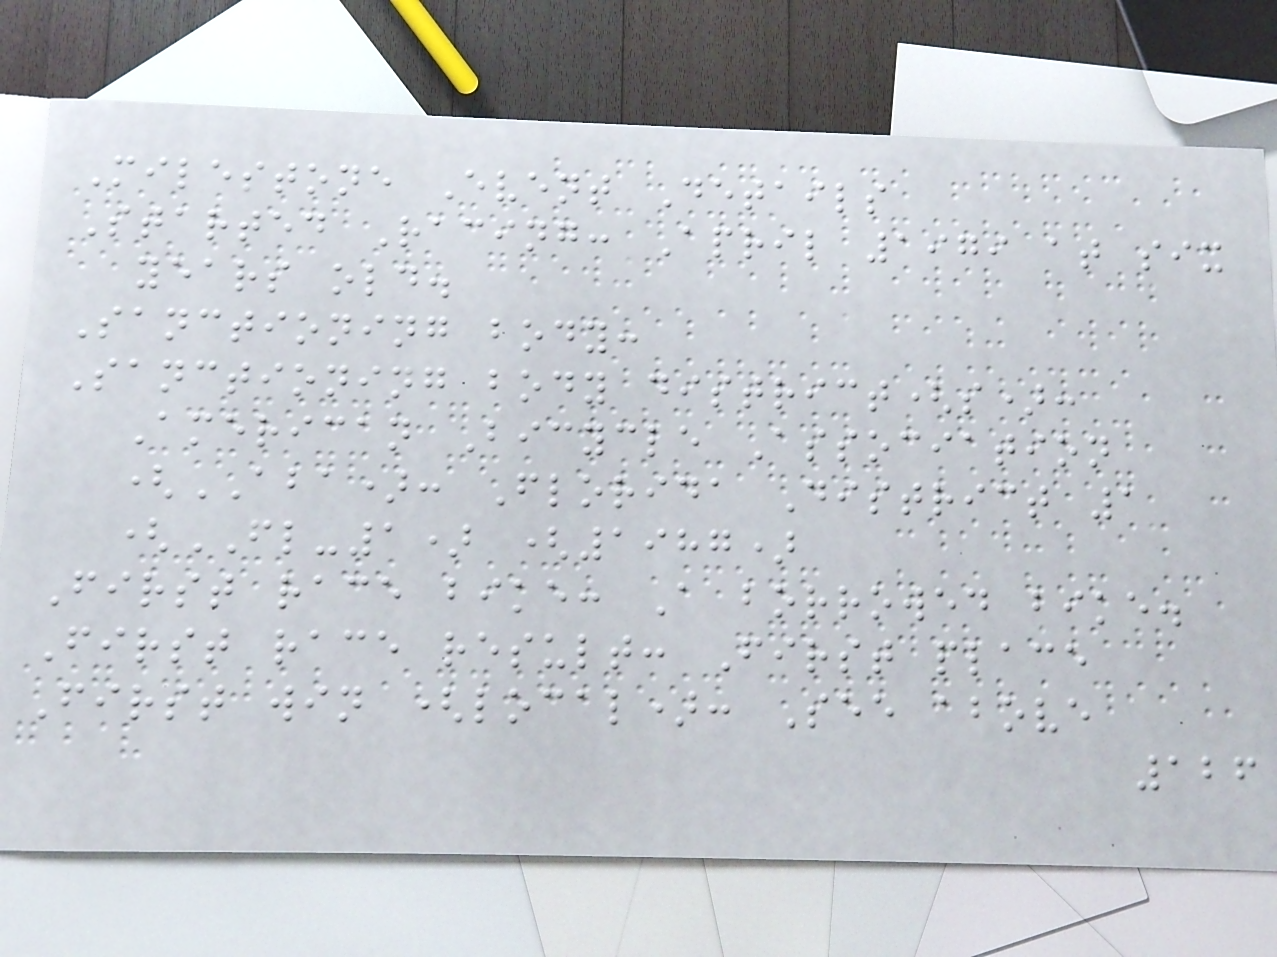Milestone Event Details
Started Racing: April 1979 at six
years old.
Sanctioning body:
Sanctioning body district(s):
American Bicycle Association
(ABA): Florida District 1
(FL-1) (1987)
First race bike: A borrowed bike.
First race result: First place
First win (local): See above
126
